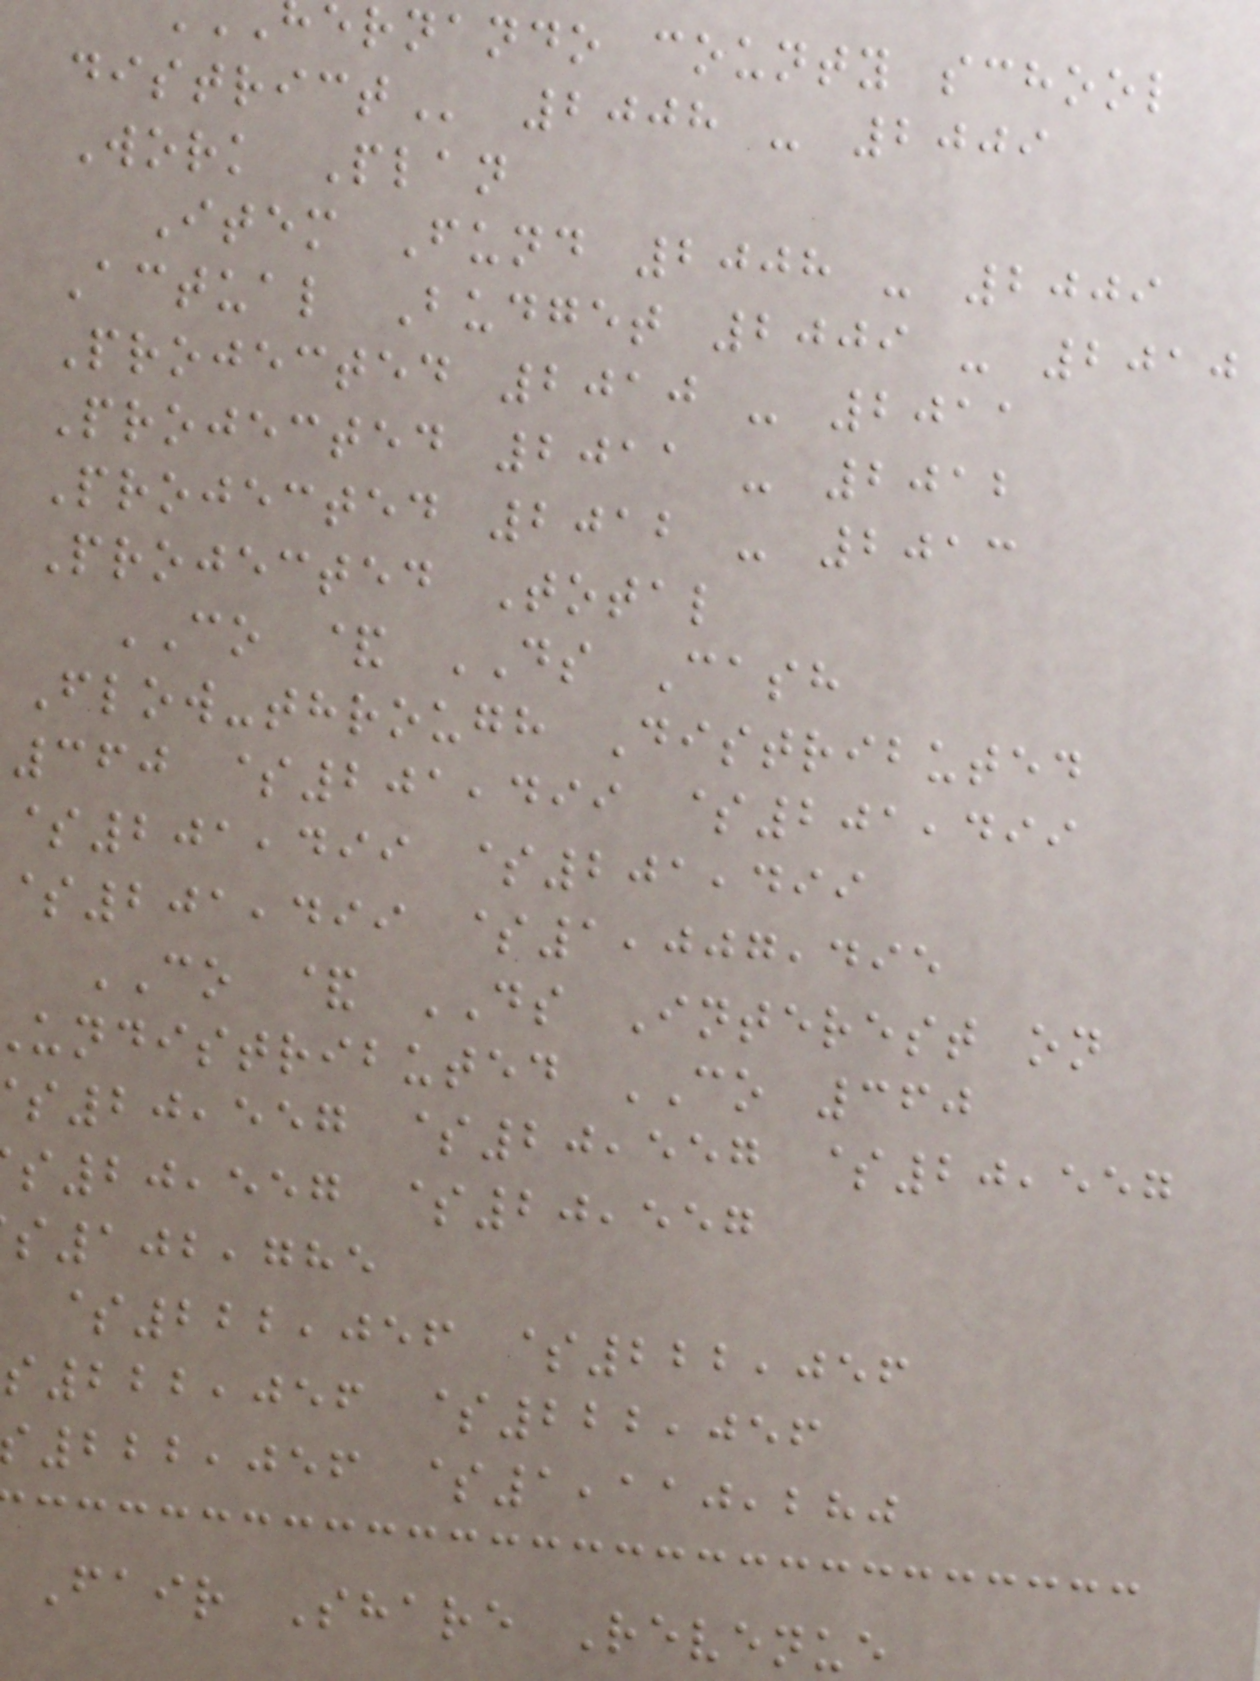ernando county school
2008 - 2009
Work Plan
Item Fund 2008 - 2009
Actual Budget 2009 - 2010
Projected 2010 - 2011
Projected 2011 - 2012
Projected 2012 - 2013
Projected Total
CO & DS Cash
Flow-through Distributed
360 $201,499 $201,499
$201,499 $201,499
$201,499 $1,007,495
CO & DS Interest on
undistributed CO 360
20,557 $20,557 $20,557
20,557 $20,557
102,785
$222,056 $222,056
222,056 $222,056
222,056 $1,110,280
Fair Share Revenue
